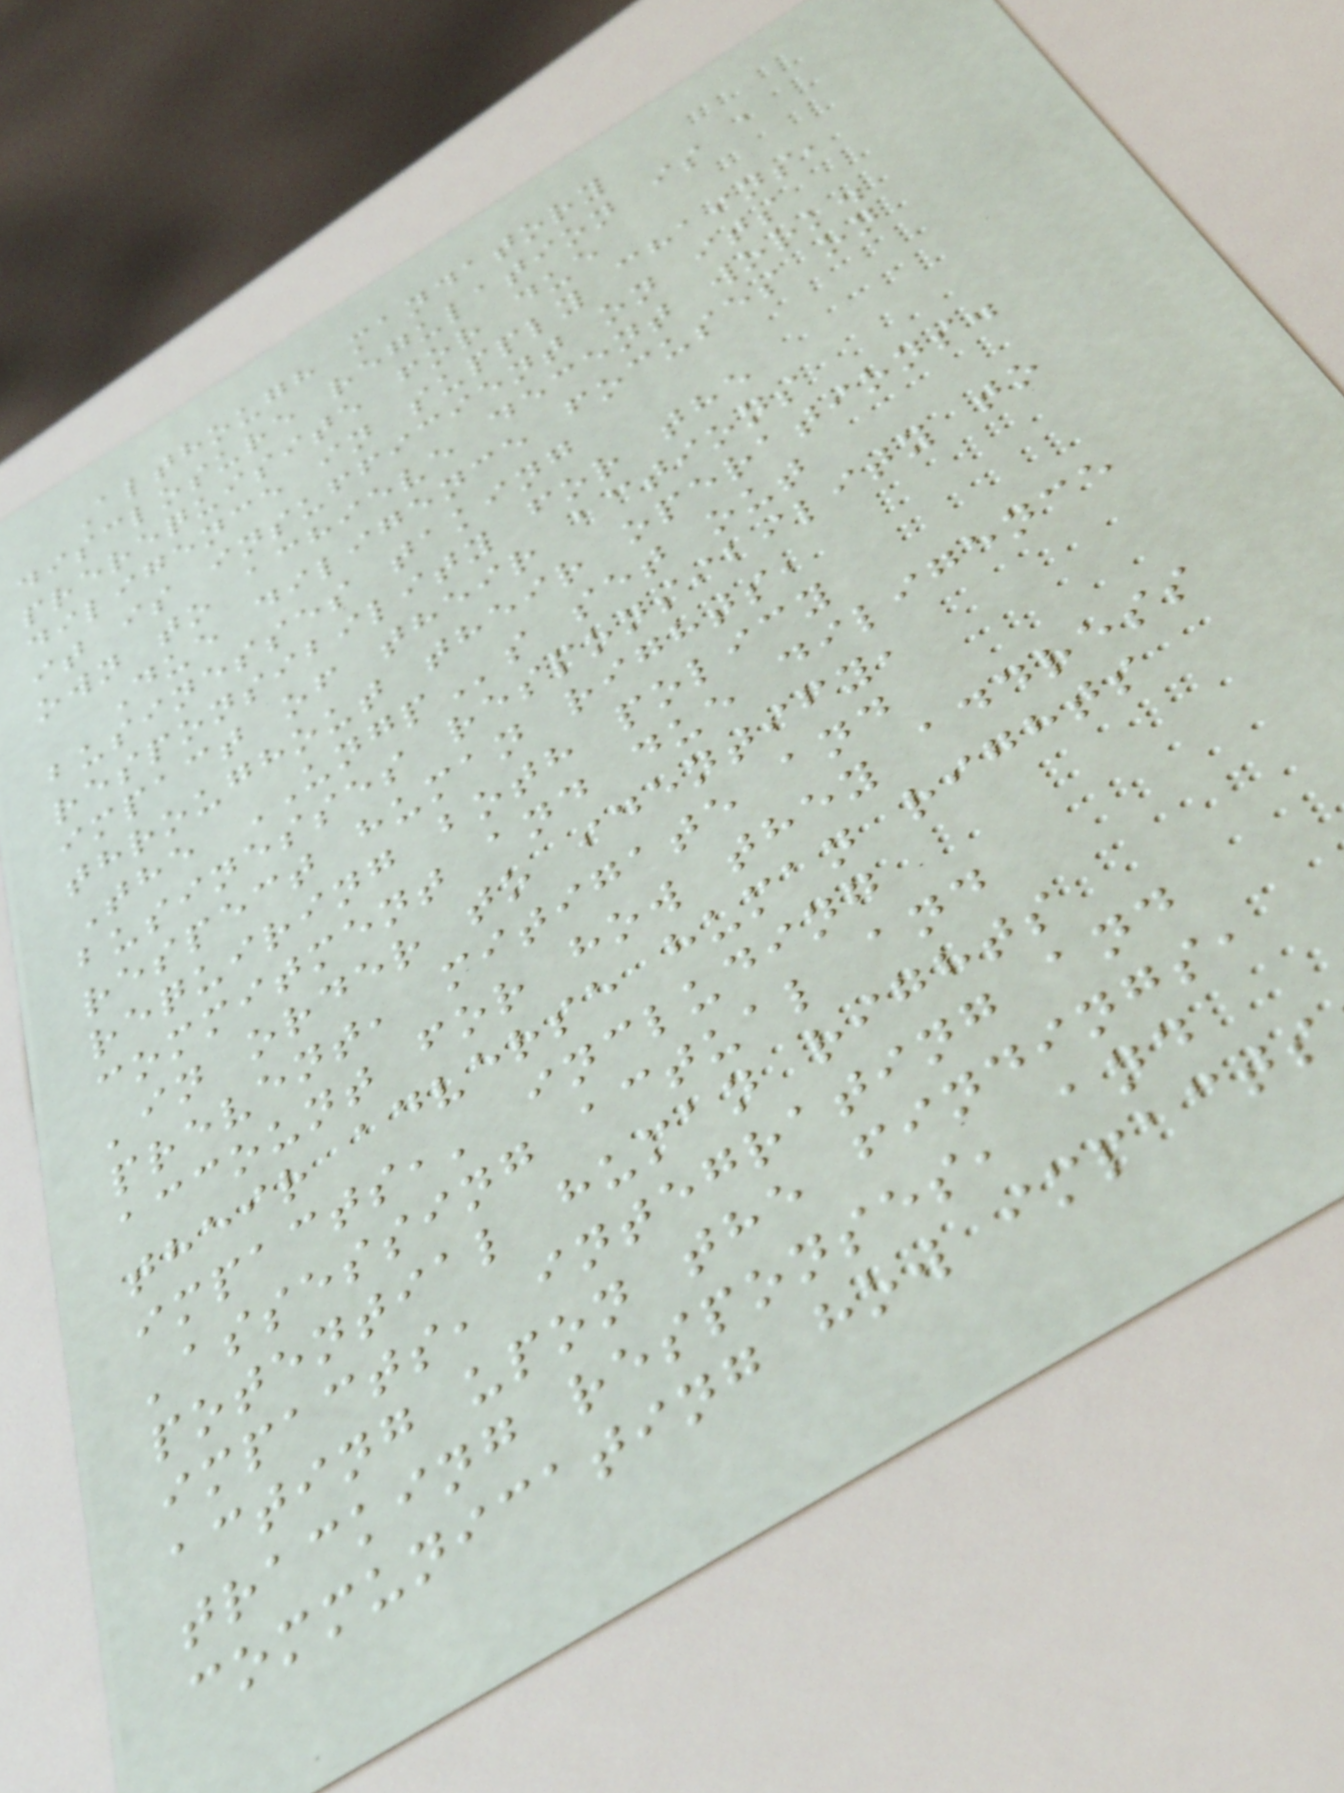Although mandatory
disclosure regulation is a
prerequisite for due
diligence in supply chains,
it is insufficient on its
own to achieve decent work.
Due diligence focuses on
businesses taking
responsibility for the
impact of their actions
throughout their operations.
The UNGPs set out
businesses responsibility to
respect human rights,
requiring both policy
commitment and due diligence
'in order to identify,
prevent, mitigate and
account for how they address
their adverse human rights
impacts,' including
'assessing actual and
potential human rights
impacts, integrating and
acting upon the findings,
tracking responses, and
communicating how impacts
